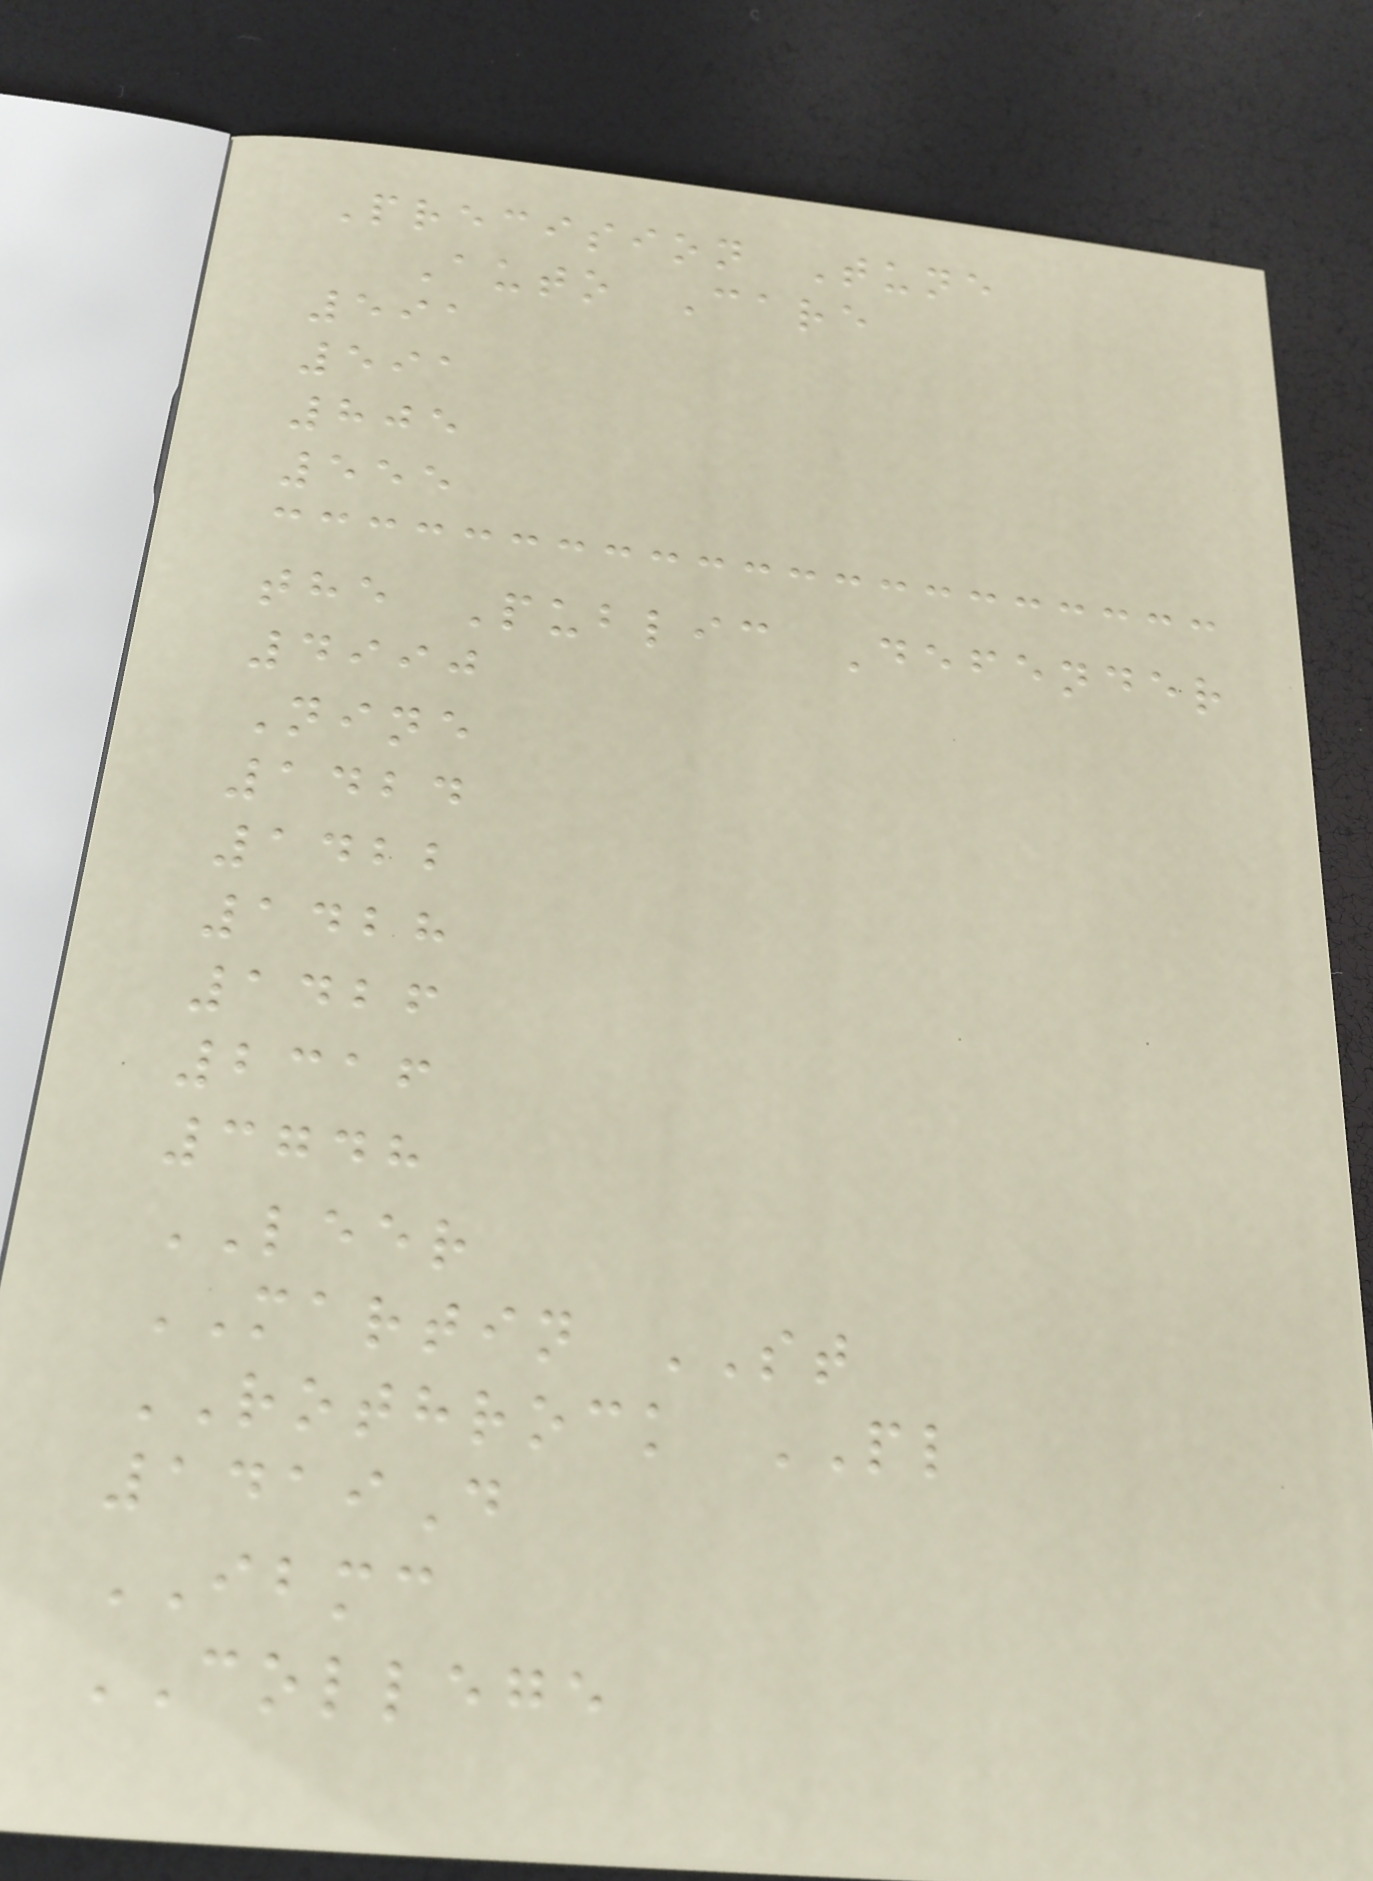Precision Tune
Auto Care
591
591
805
555
the Public Defender
4990
Nine
1424
1422
1428
1426
2316
3748
LEER
MARTIN ST
ROTHROCK PL
1419D
IBMC
COLLEGE
